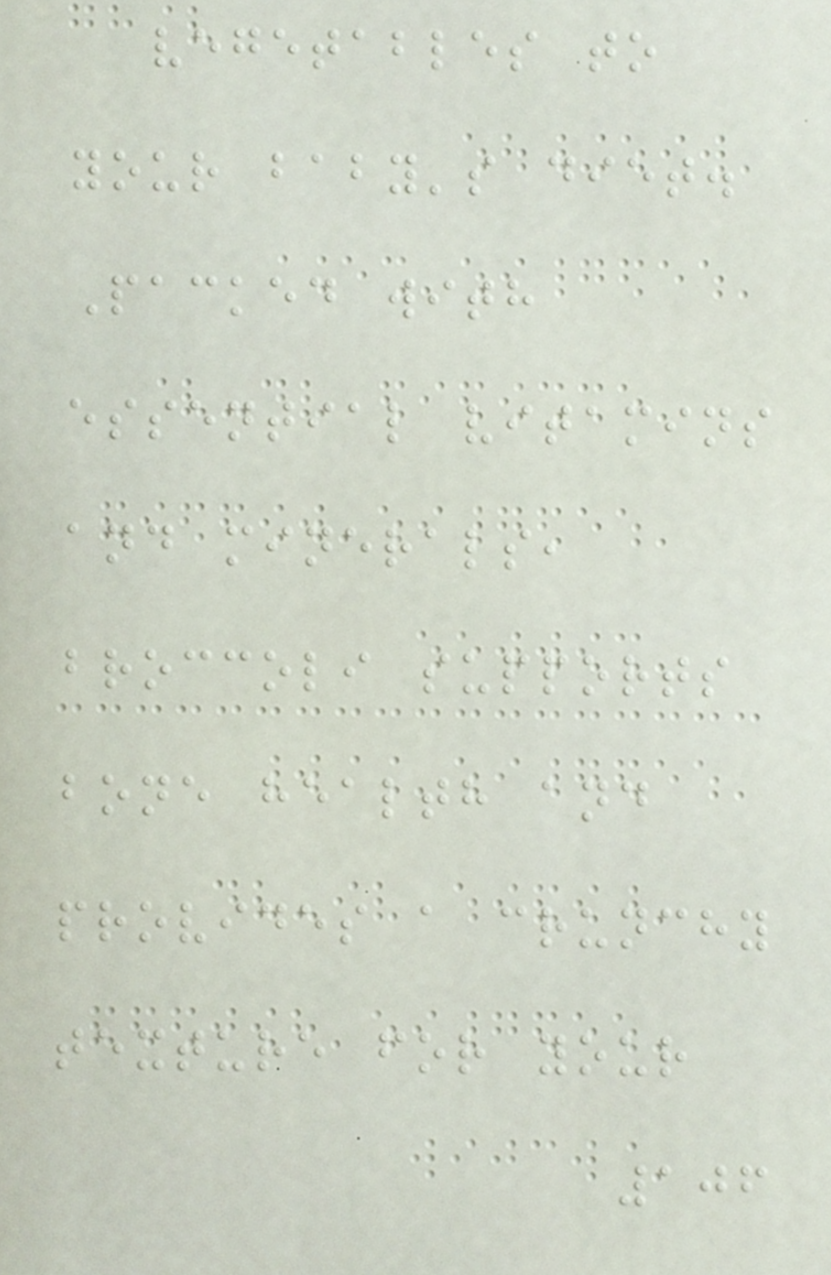vegetables to
your baby's diet.
Packed with
essential vitamins
and minerals,
broccoli supports
bone health and
provides a crunchy
texture for your
106
